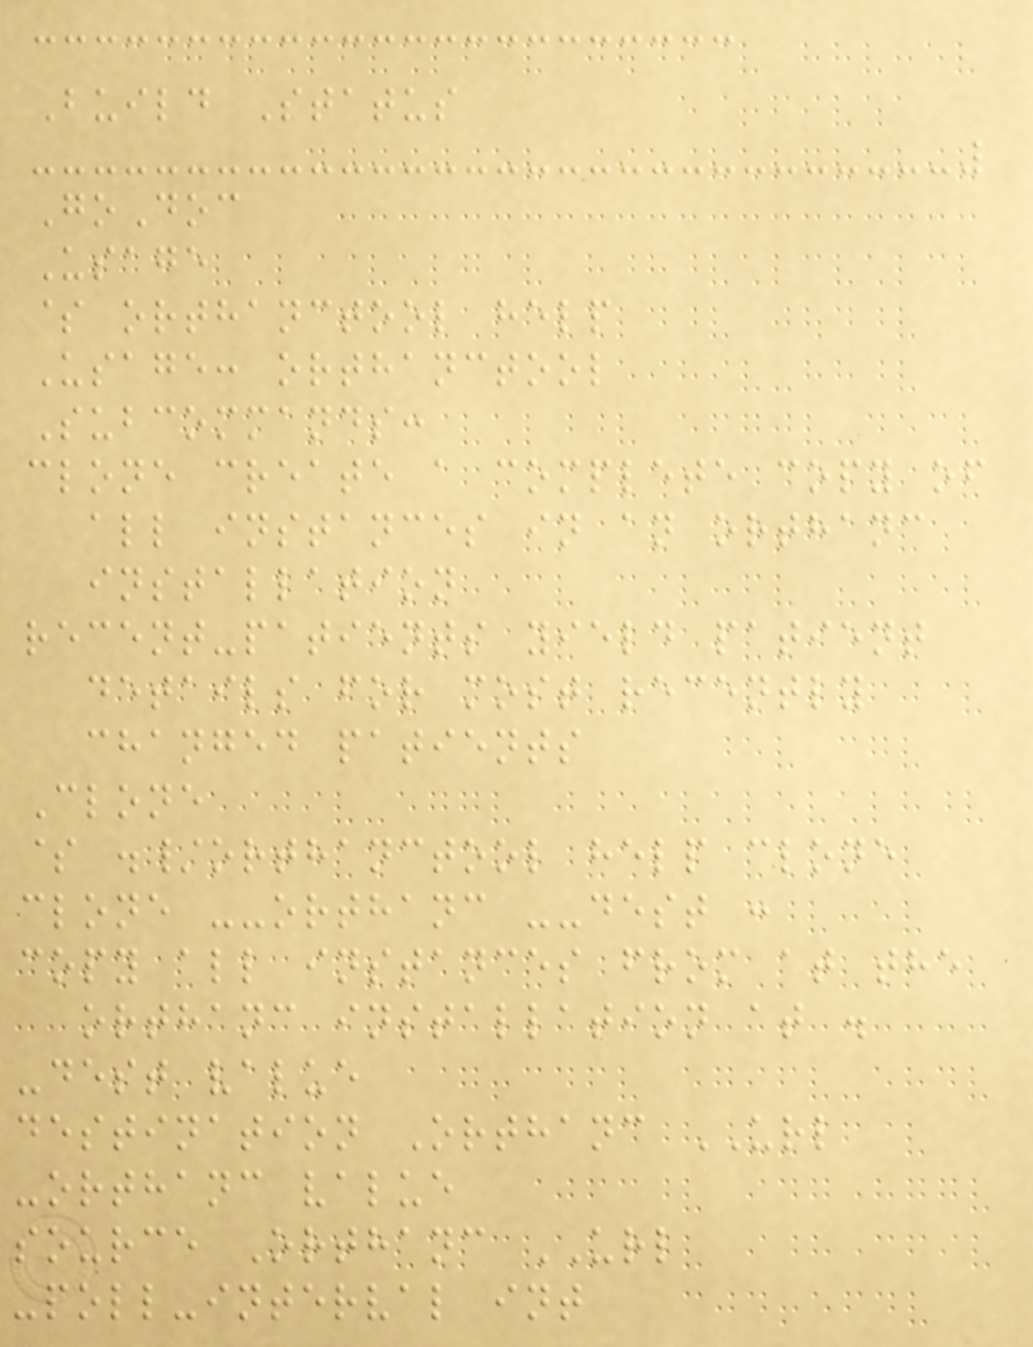Build Status
GoDoc
Usage
$ orthanctool help
Usage: orthanctool
Subcommands:
clone create a complete copy of
all instances in an orthanc
installation
recent-patients yield patient
details for most recently
changed patients
Clone
$ ./orthanctool help clone
clone --orthanc --dest :
copy all instances from at the
orthanc installation at .
-dest value
destination Orthanc URL
-orthanc value
source Orthanc URL
-poll-interval int
